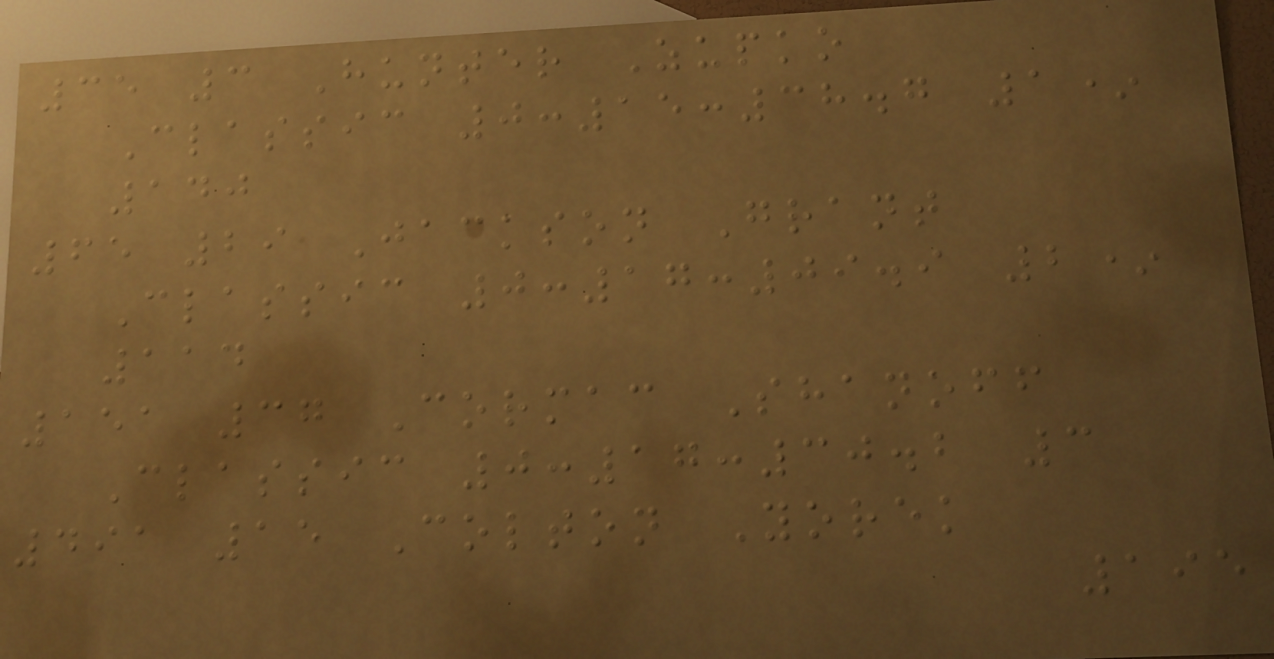35 3 Hunter Zupko
Classic 0:15:38.7 1*
140
65 29 Jackson Grant
Classic 0:17:09.9 2*
114
151 37 Cormac Shanoff
Classic 0:17:30.2 3
491 15 Colton Yorek
195
